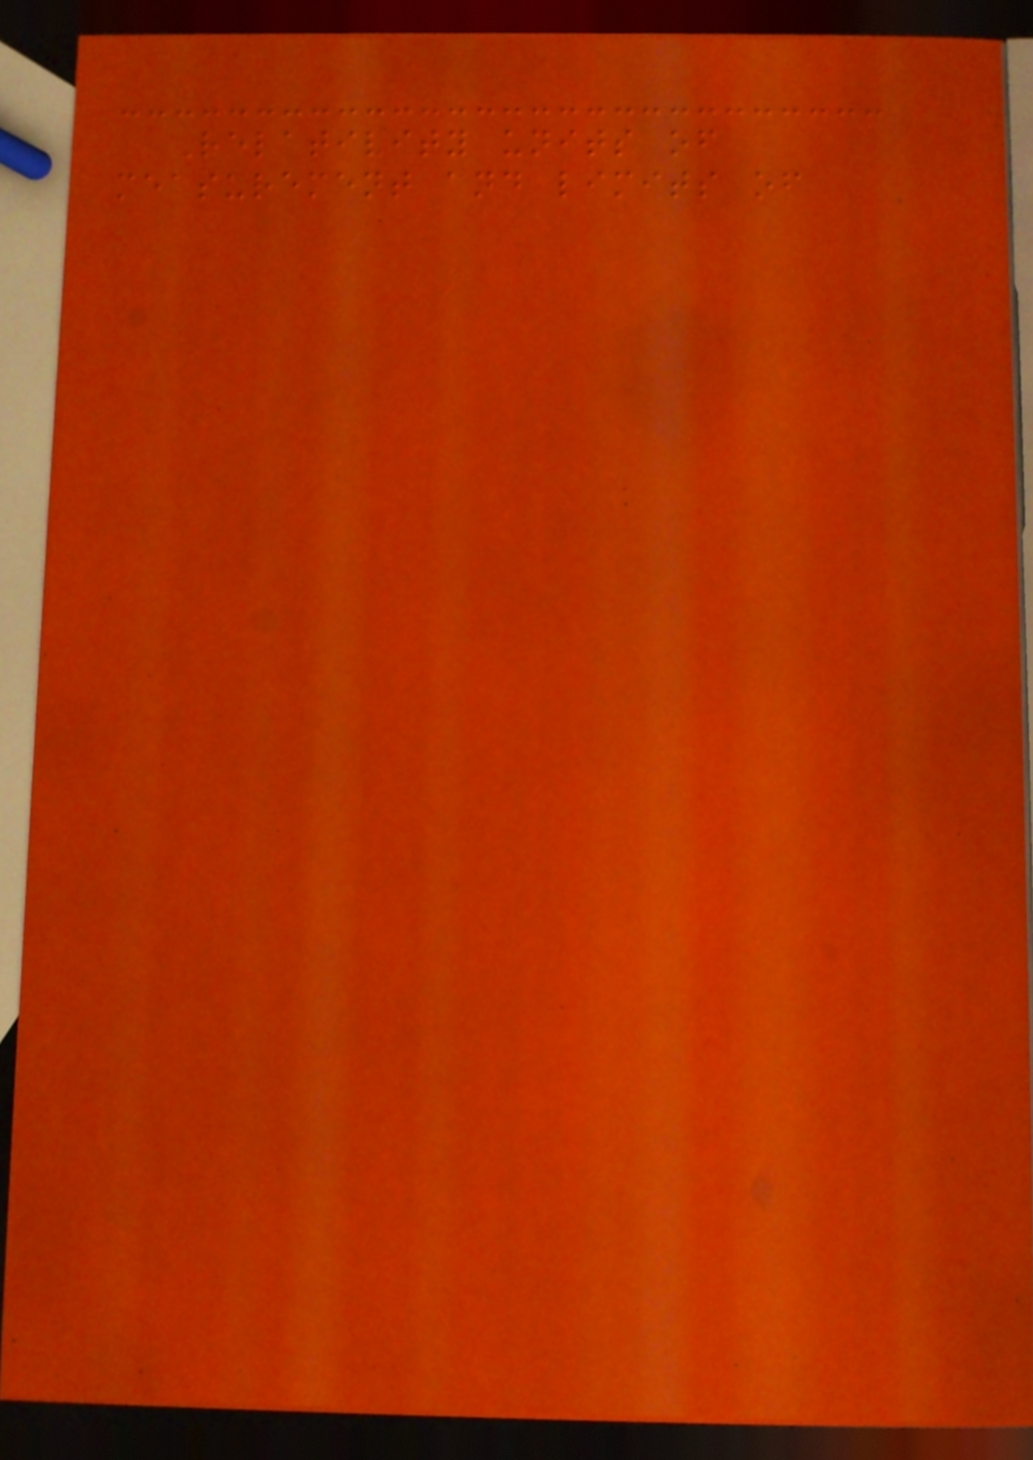Relativity units of
measurement and limits of
